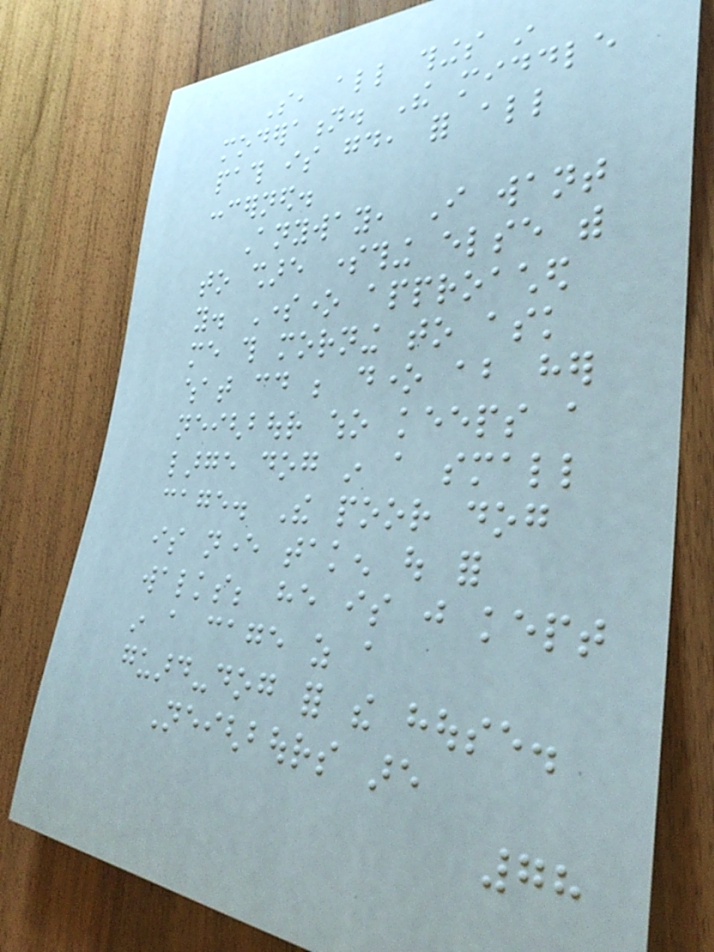So, all things in
moderation. The middle
path is good, for all
concerned.
Anyway, I want
to share something else with
you. Someone approached
me this morning to ask
what could be done about her
neighbour who keeps a
large dog in a small
cage. The poor dog
is never taken out for
walks; he is just kept
in a cage as a
guard-dog for the house.
Neighbours are
78
